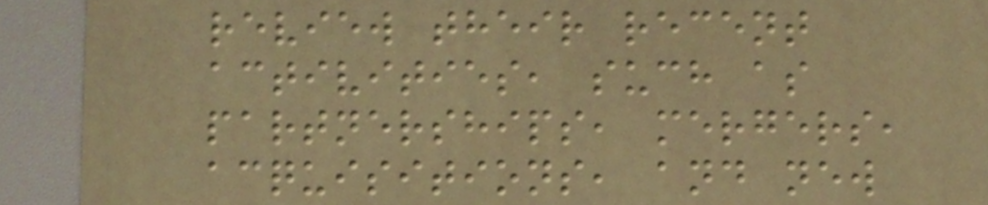review their recent
activities, such as
partnerships, mergers,
acquisitions, and new
